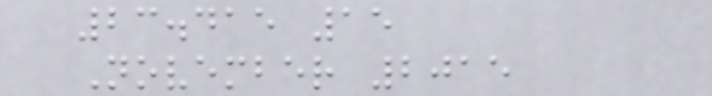23.415 15
November 2015
